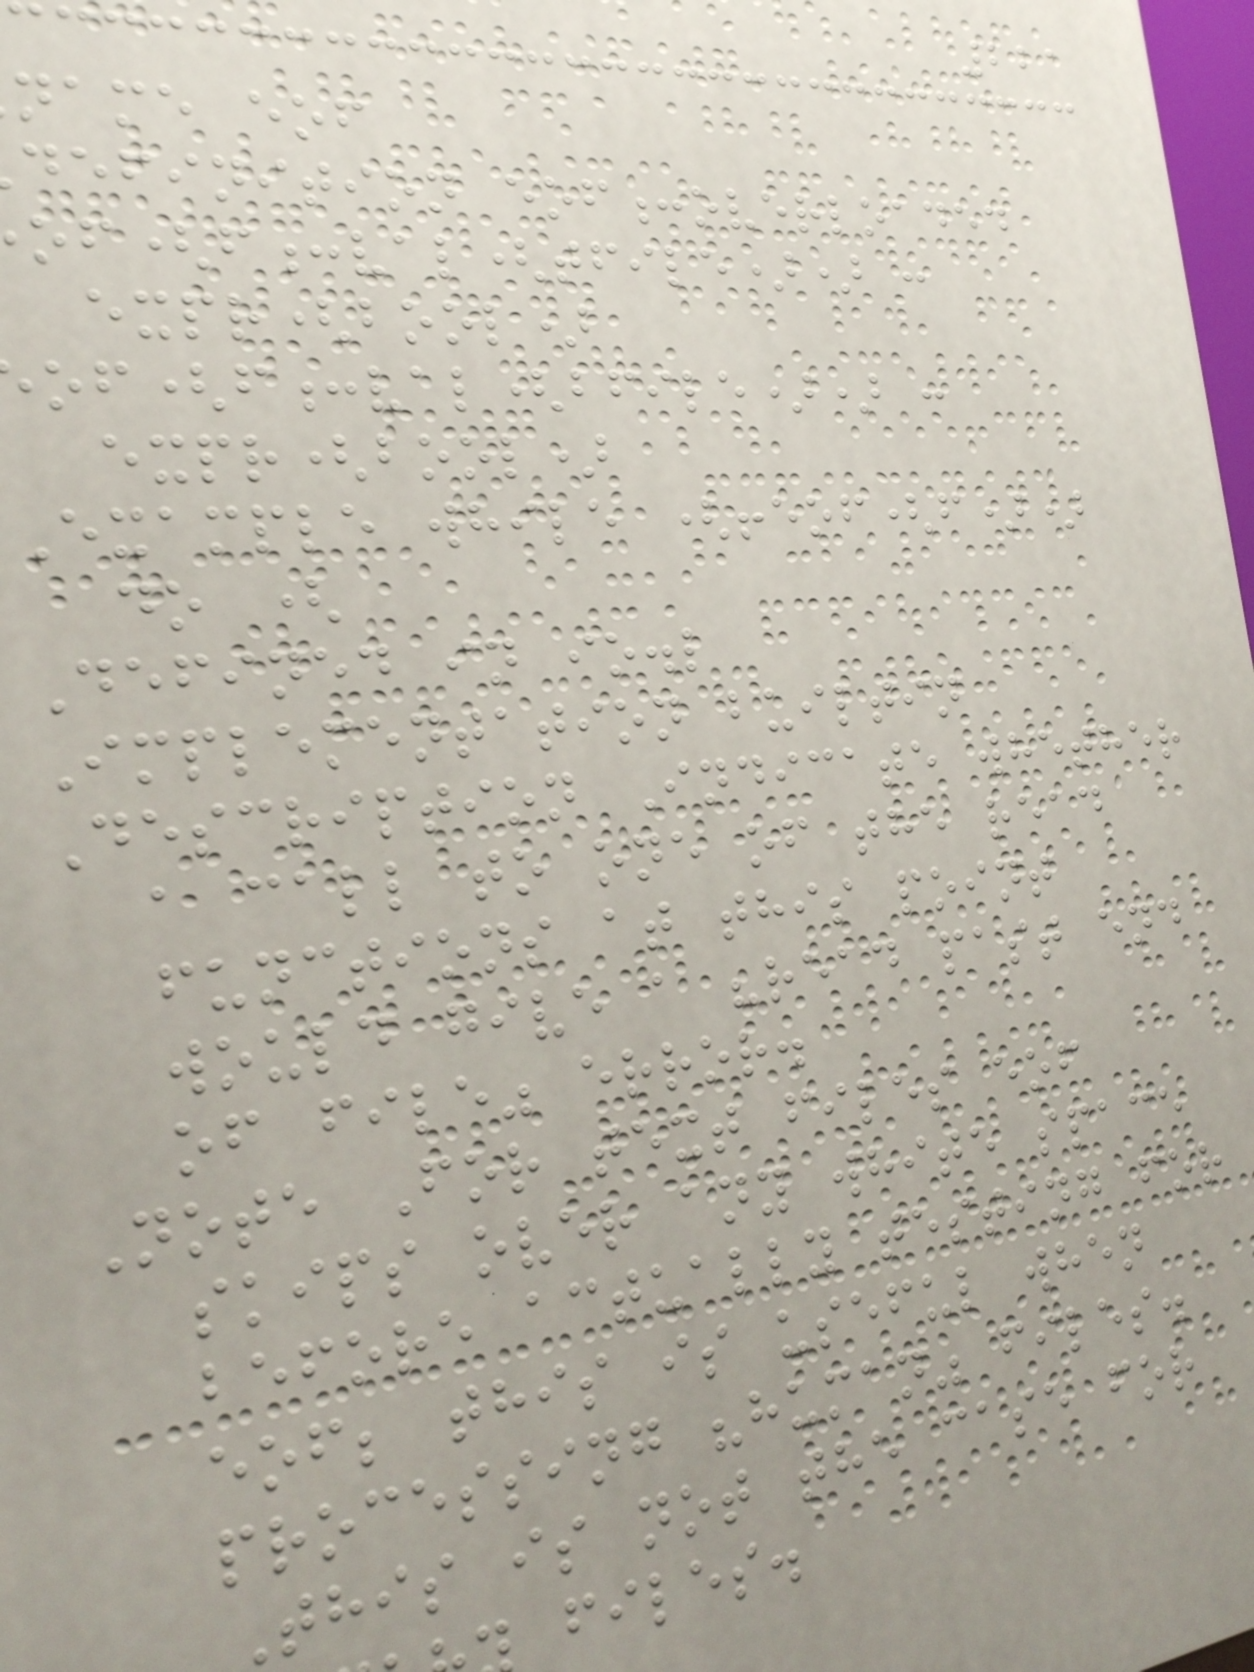221
name eof
definition eof:overloaded
of(f:val(tfile)) :
expr(bool)
of(f:val(bfile)) :
expr(bool)
Example while (!eof(f))
do (
Defined in io.l
Implementation builtin
Description Indicate whether
a call to one of the read
functions at this point
would give a "read past end
of file" error.
Note For text files eof
skips over any white space
before actually testing for
eof; this is useful when
processing "human" files.
this is not the case for
files.
